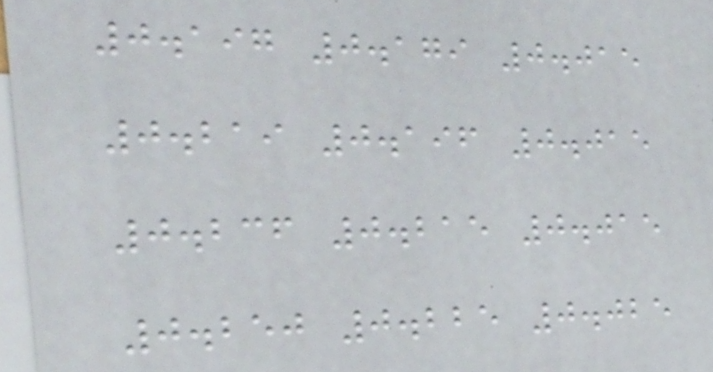0.197 0.179 0.015
0.219 0.196 0.015
0.236 0.215 0.015
0.250 0.225 0.025
